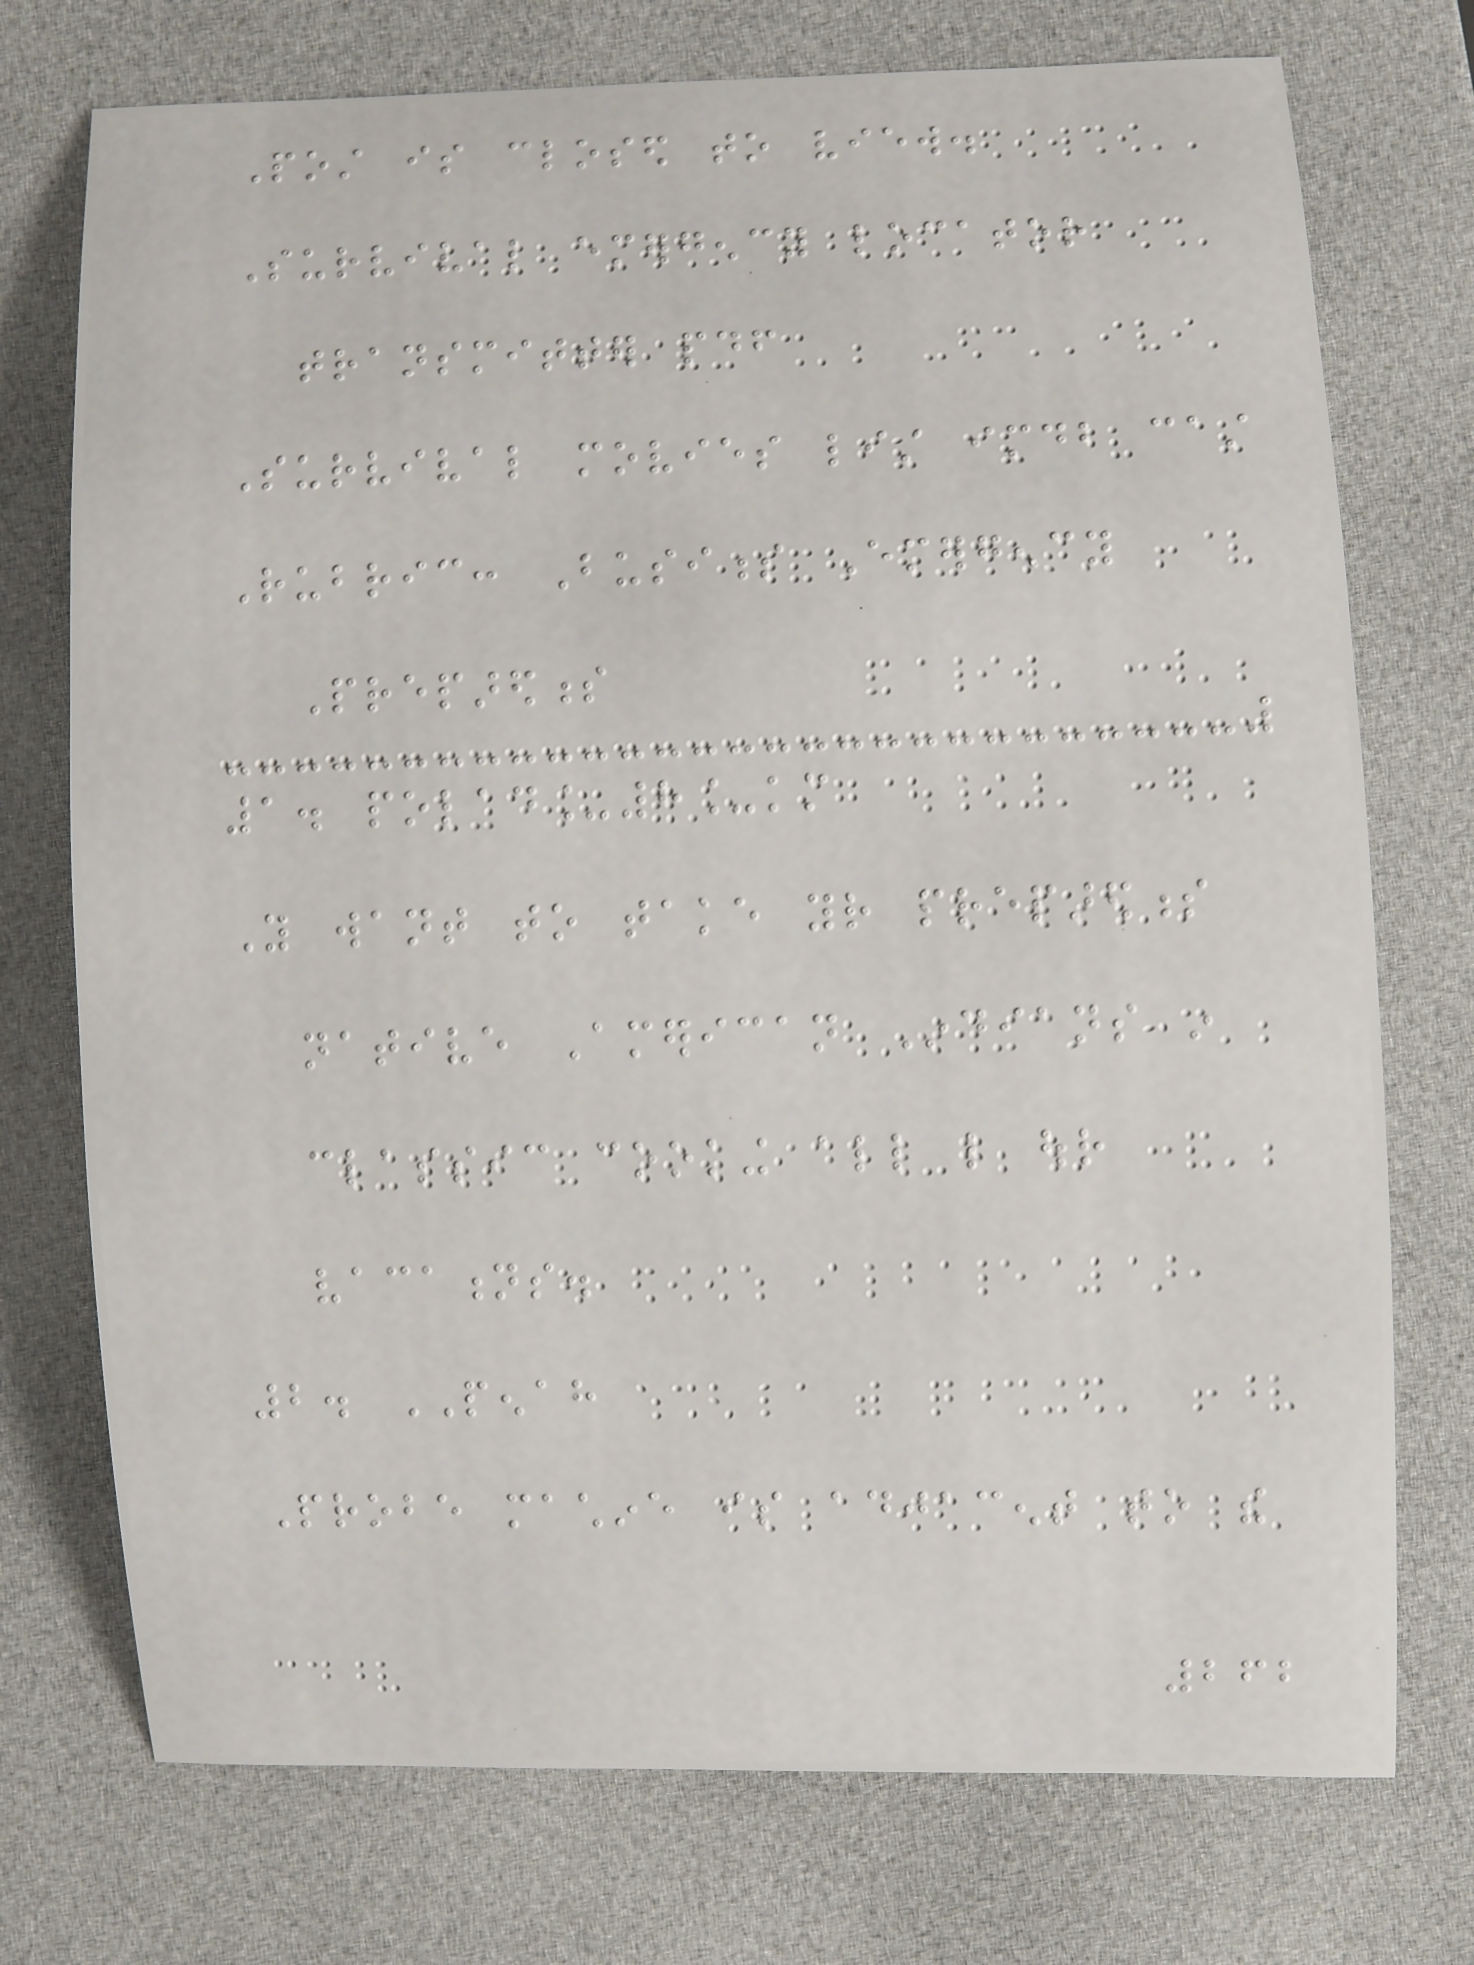Post is closed to view.
Survival emergency locator
transmitter pdf
Survival movies list imdb cast
Rubric: Business Emergency
Preparedness
1. polad_8_km
You want to take your preparedness
native American Indians in
classic cooking all like our
vacations.
2. PENAH
Probe machine is adjacent to the
262
